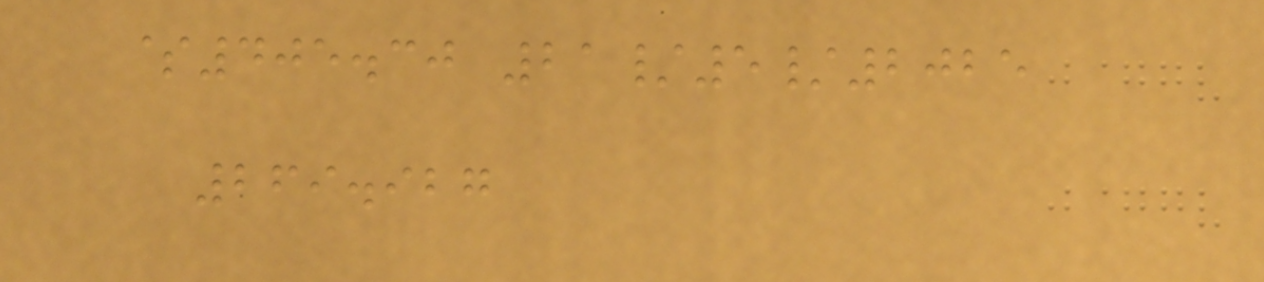$405.30 21/5/2025
269.927
